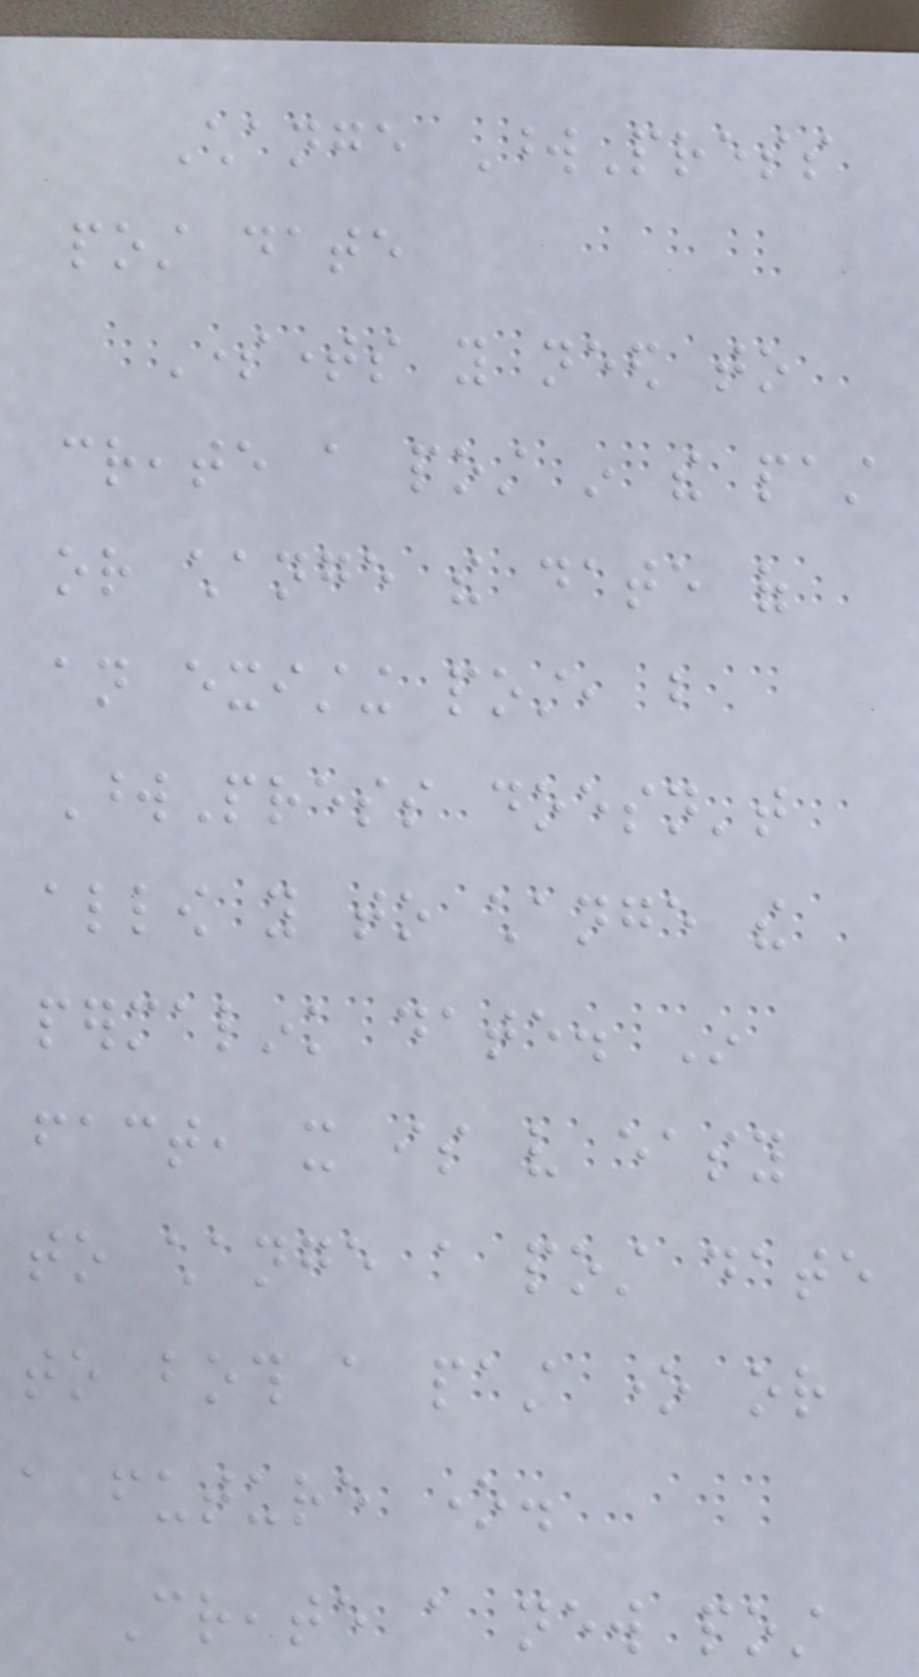Change WordPress
post date
Sometimes you need to
create a post in the past
or change the date of
an existing post, but
WordPress doesn't
allow you to change the
permalink date. In
fact, it is very easy
to change a post date
to both a past one or
a future one.
Create a new post
